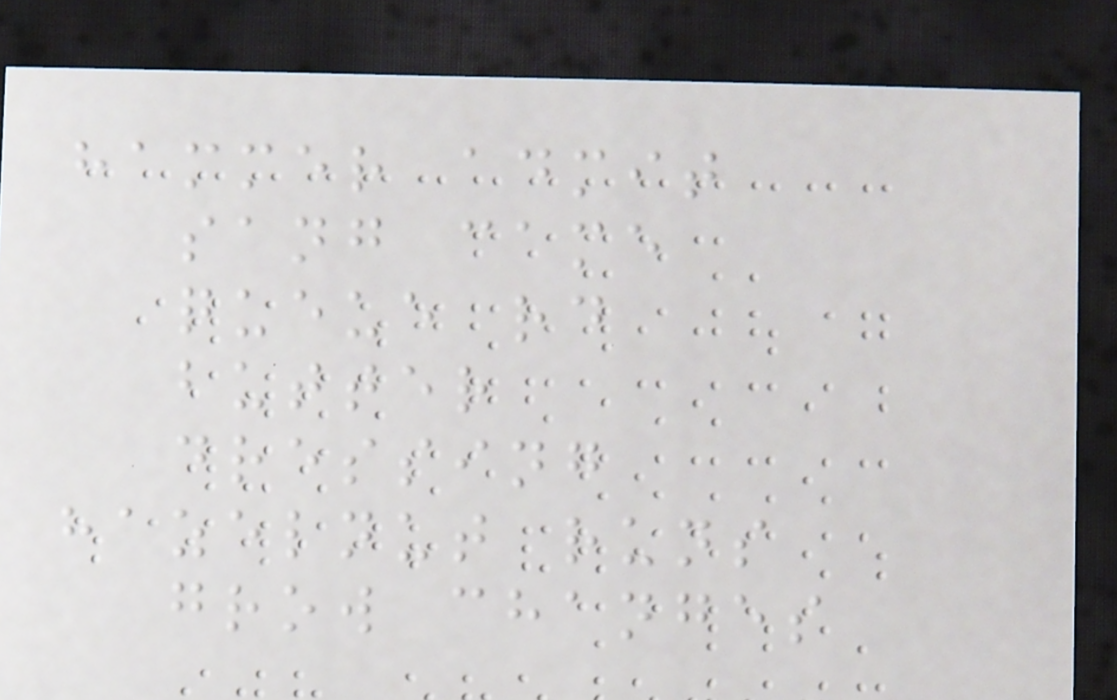hammer admit
sang came
queue rd
butter
dressing
hazelnut runs
grow changes
